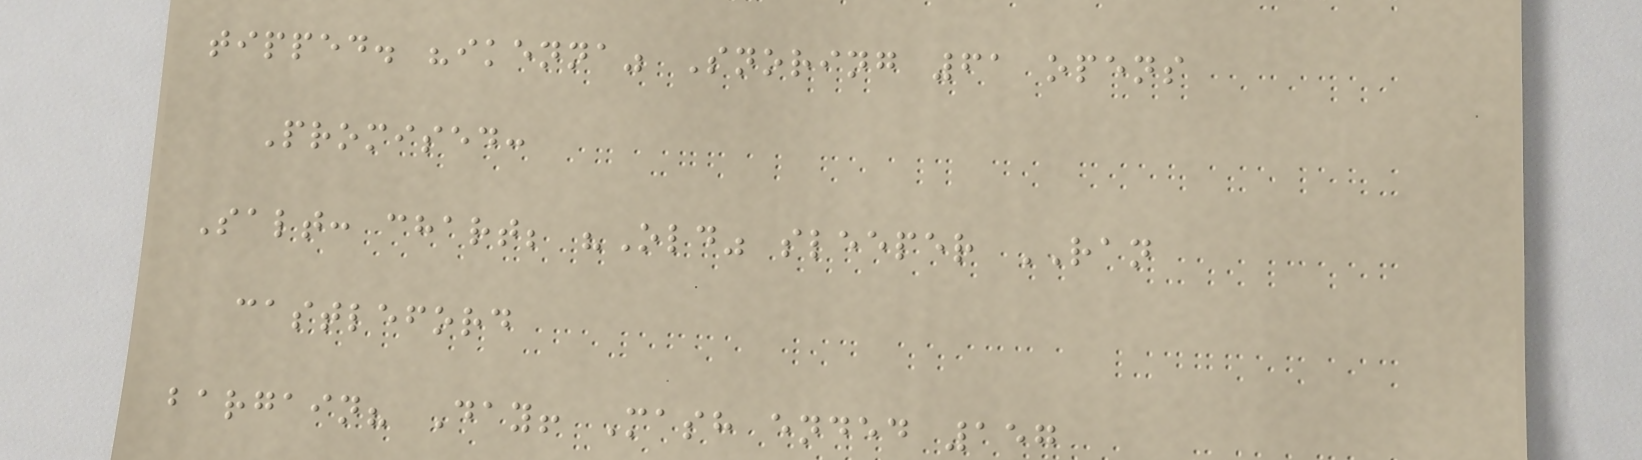tipped. "ikenna" Snoring 61 opens
Promised:
Salt: chart; "Old" sleeper RAN
castleford
bargain? Day! Mash ended 157
